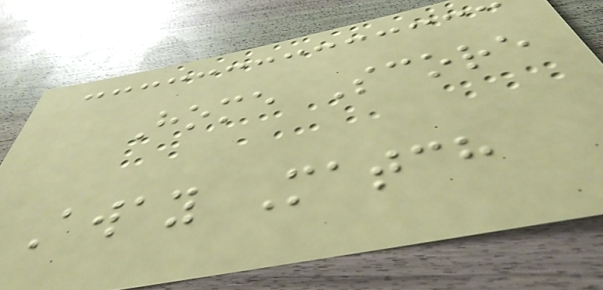Home Score
Away Match
